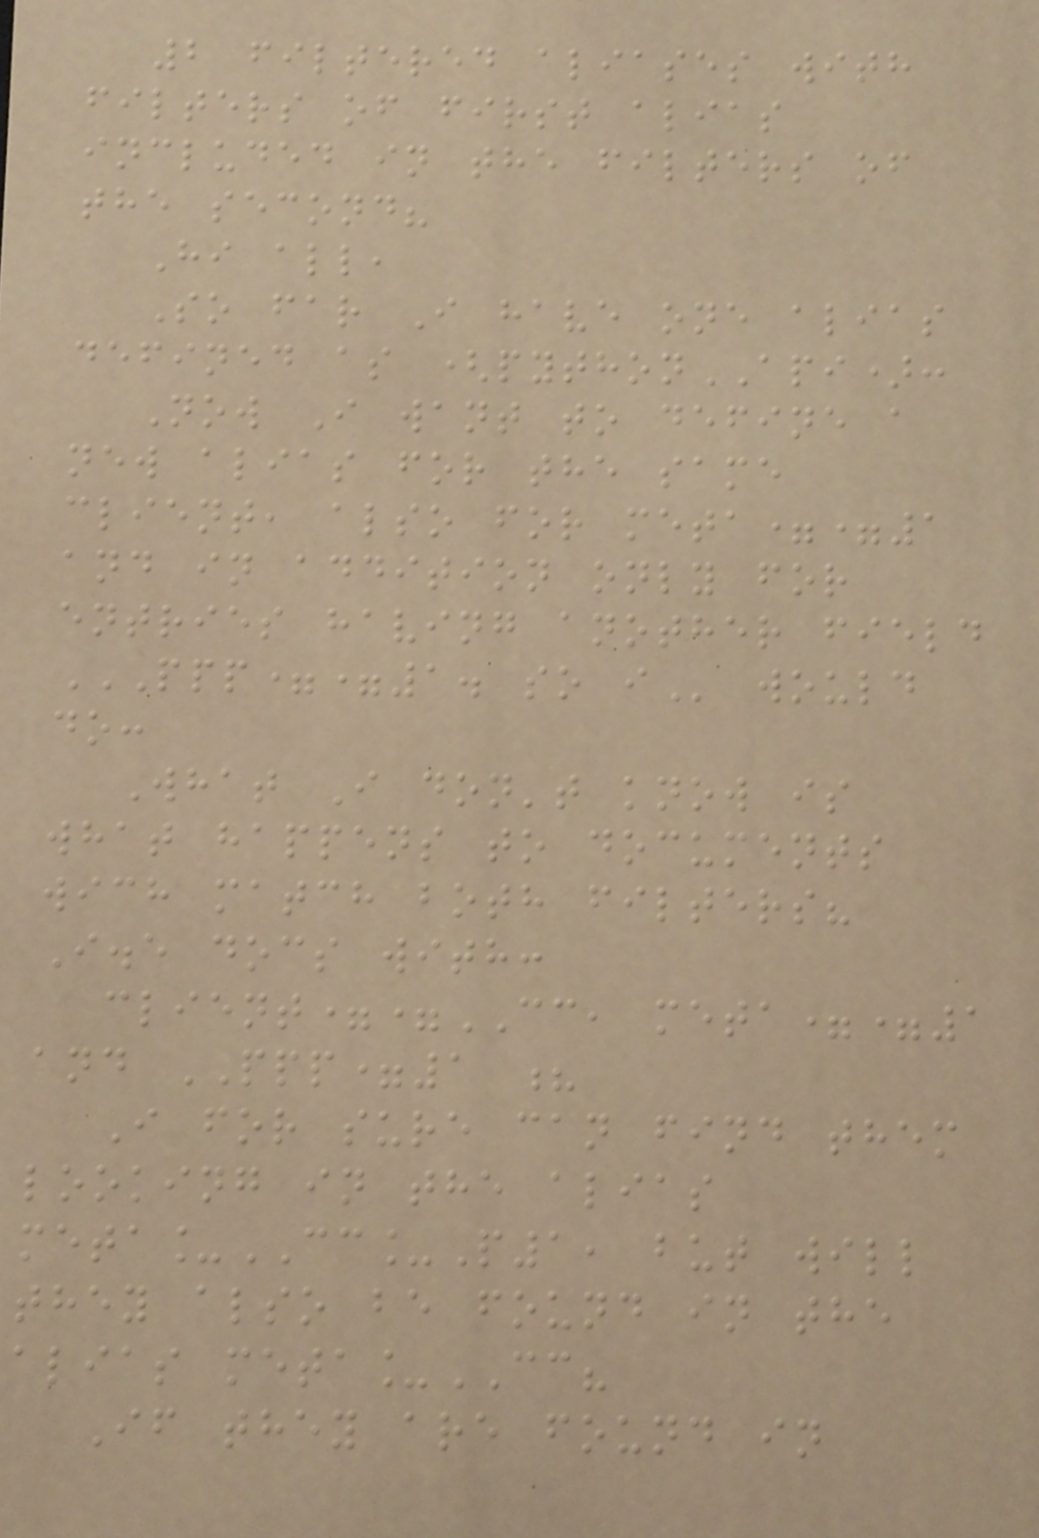2 filtered aliases with
filters of first alias
included in the filters of
the second?
Hi all,
So far I have one alias
defined as (pythonAPI):
Now I want to define a
new alias for the same
client, also for meta==1
and in addition only for
entries having another field
PPP==1. SO I would
do:
What I don't know is
what happens to documents
wich match both filters?
I.e docs with:
client==CC, meta==1
and PPP=1 ?
I for sure can find them
looking in the alias
meta_CC_P1, but will
they also be found in the
alias meta_CC?
If they are found in
